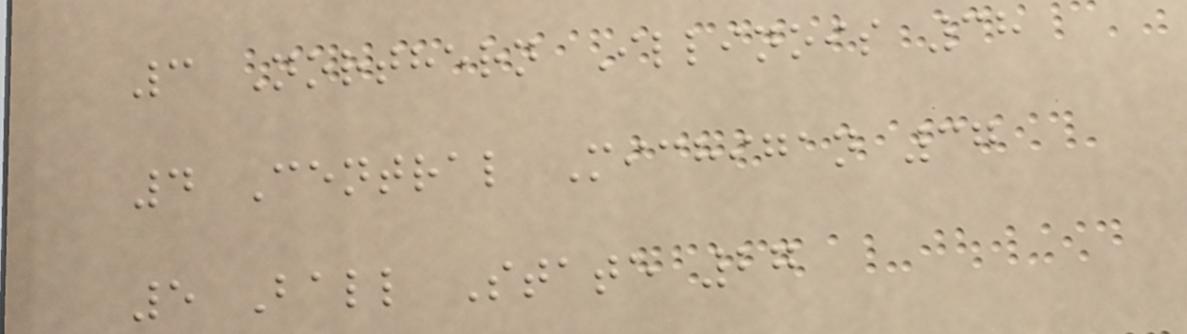3 Northern Illinois 38
4 Central Michigan 37
5 Ball State 27
